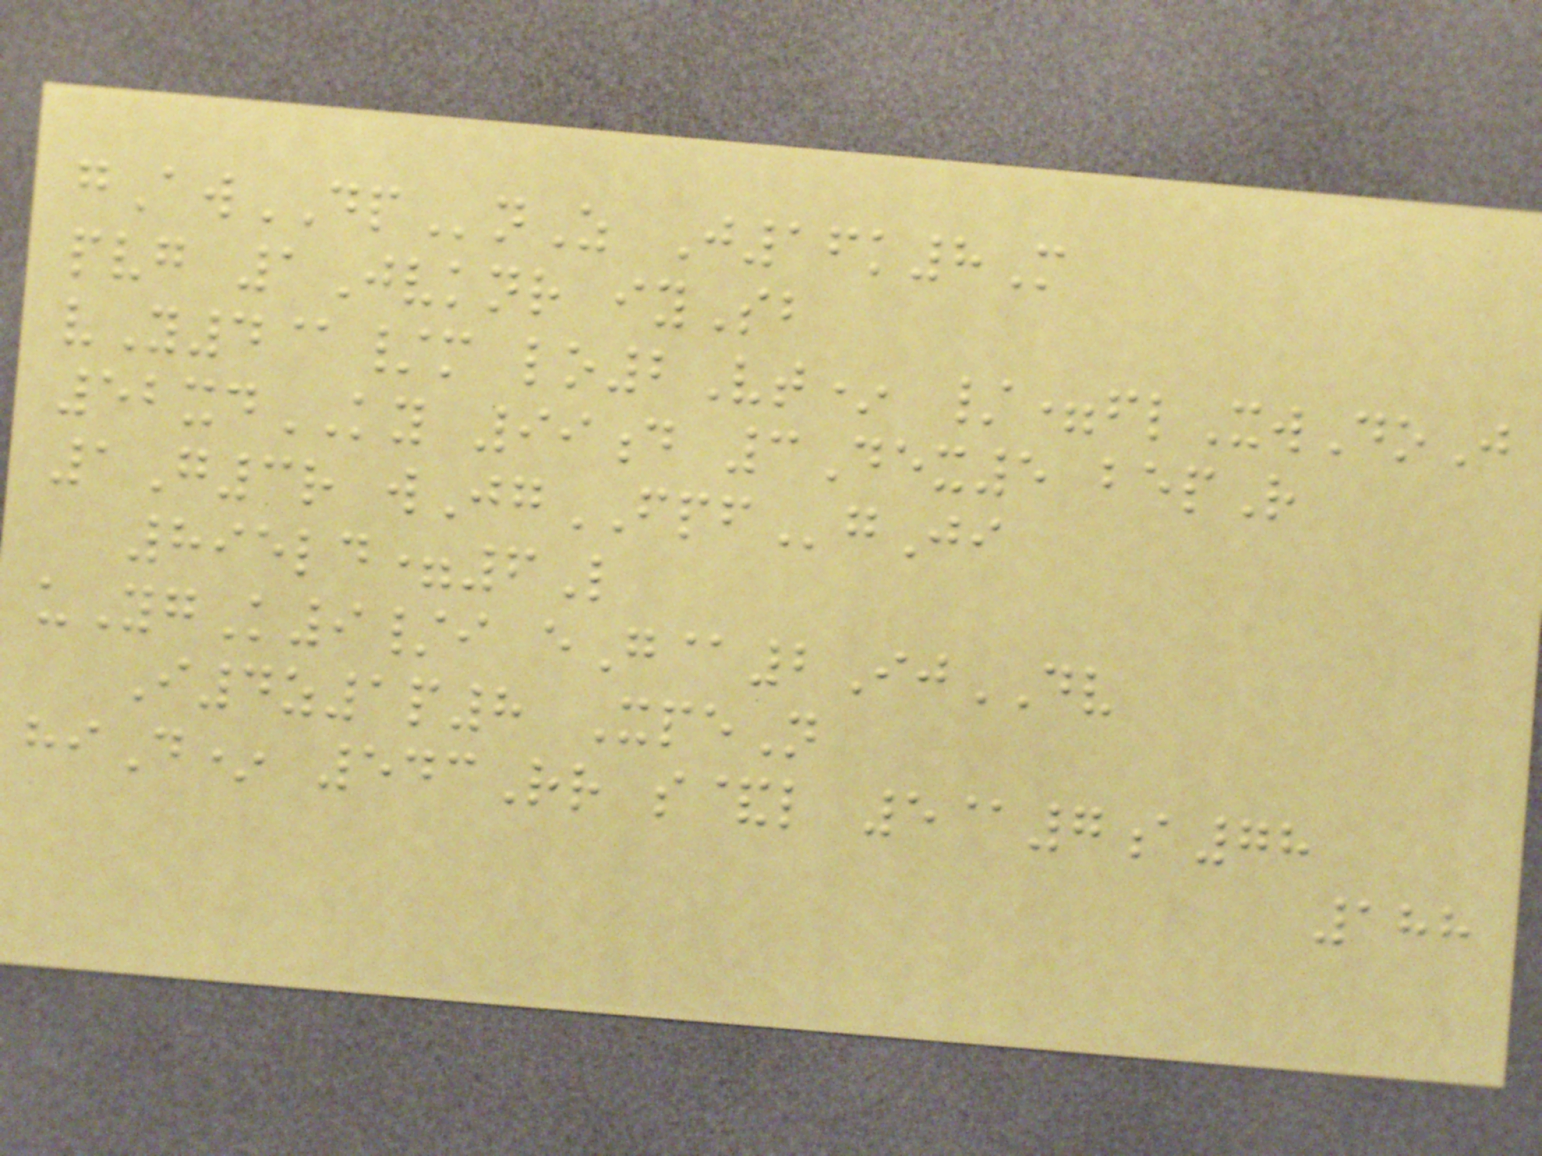gAwDPnZ J16k8M
pvg 1Jvknr iySb
vY4@/m lo2Vt* /=flXwDoJ
52xdKY 99d 3Dex5 bepR
1G3r wJgFPFgJi
895ld=6L
uYgK9/i eG@2IjDV
I4z1p8 XpeN
hiD* 543Rr s&l 5@7a78
188
